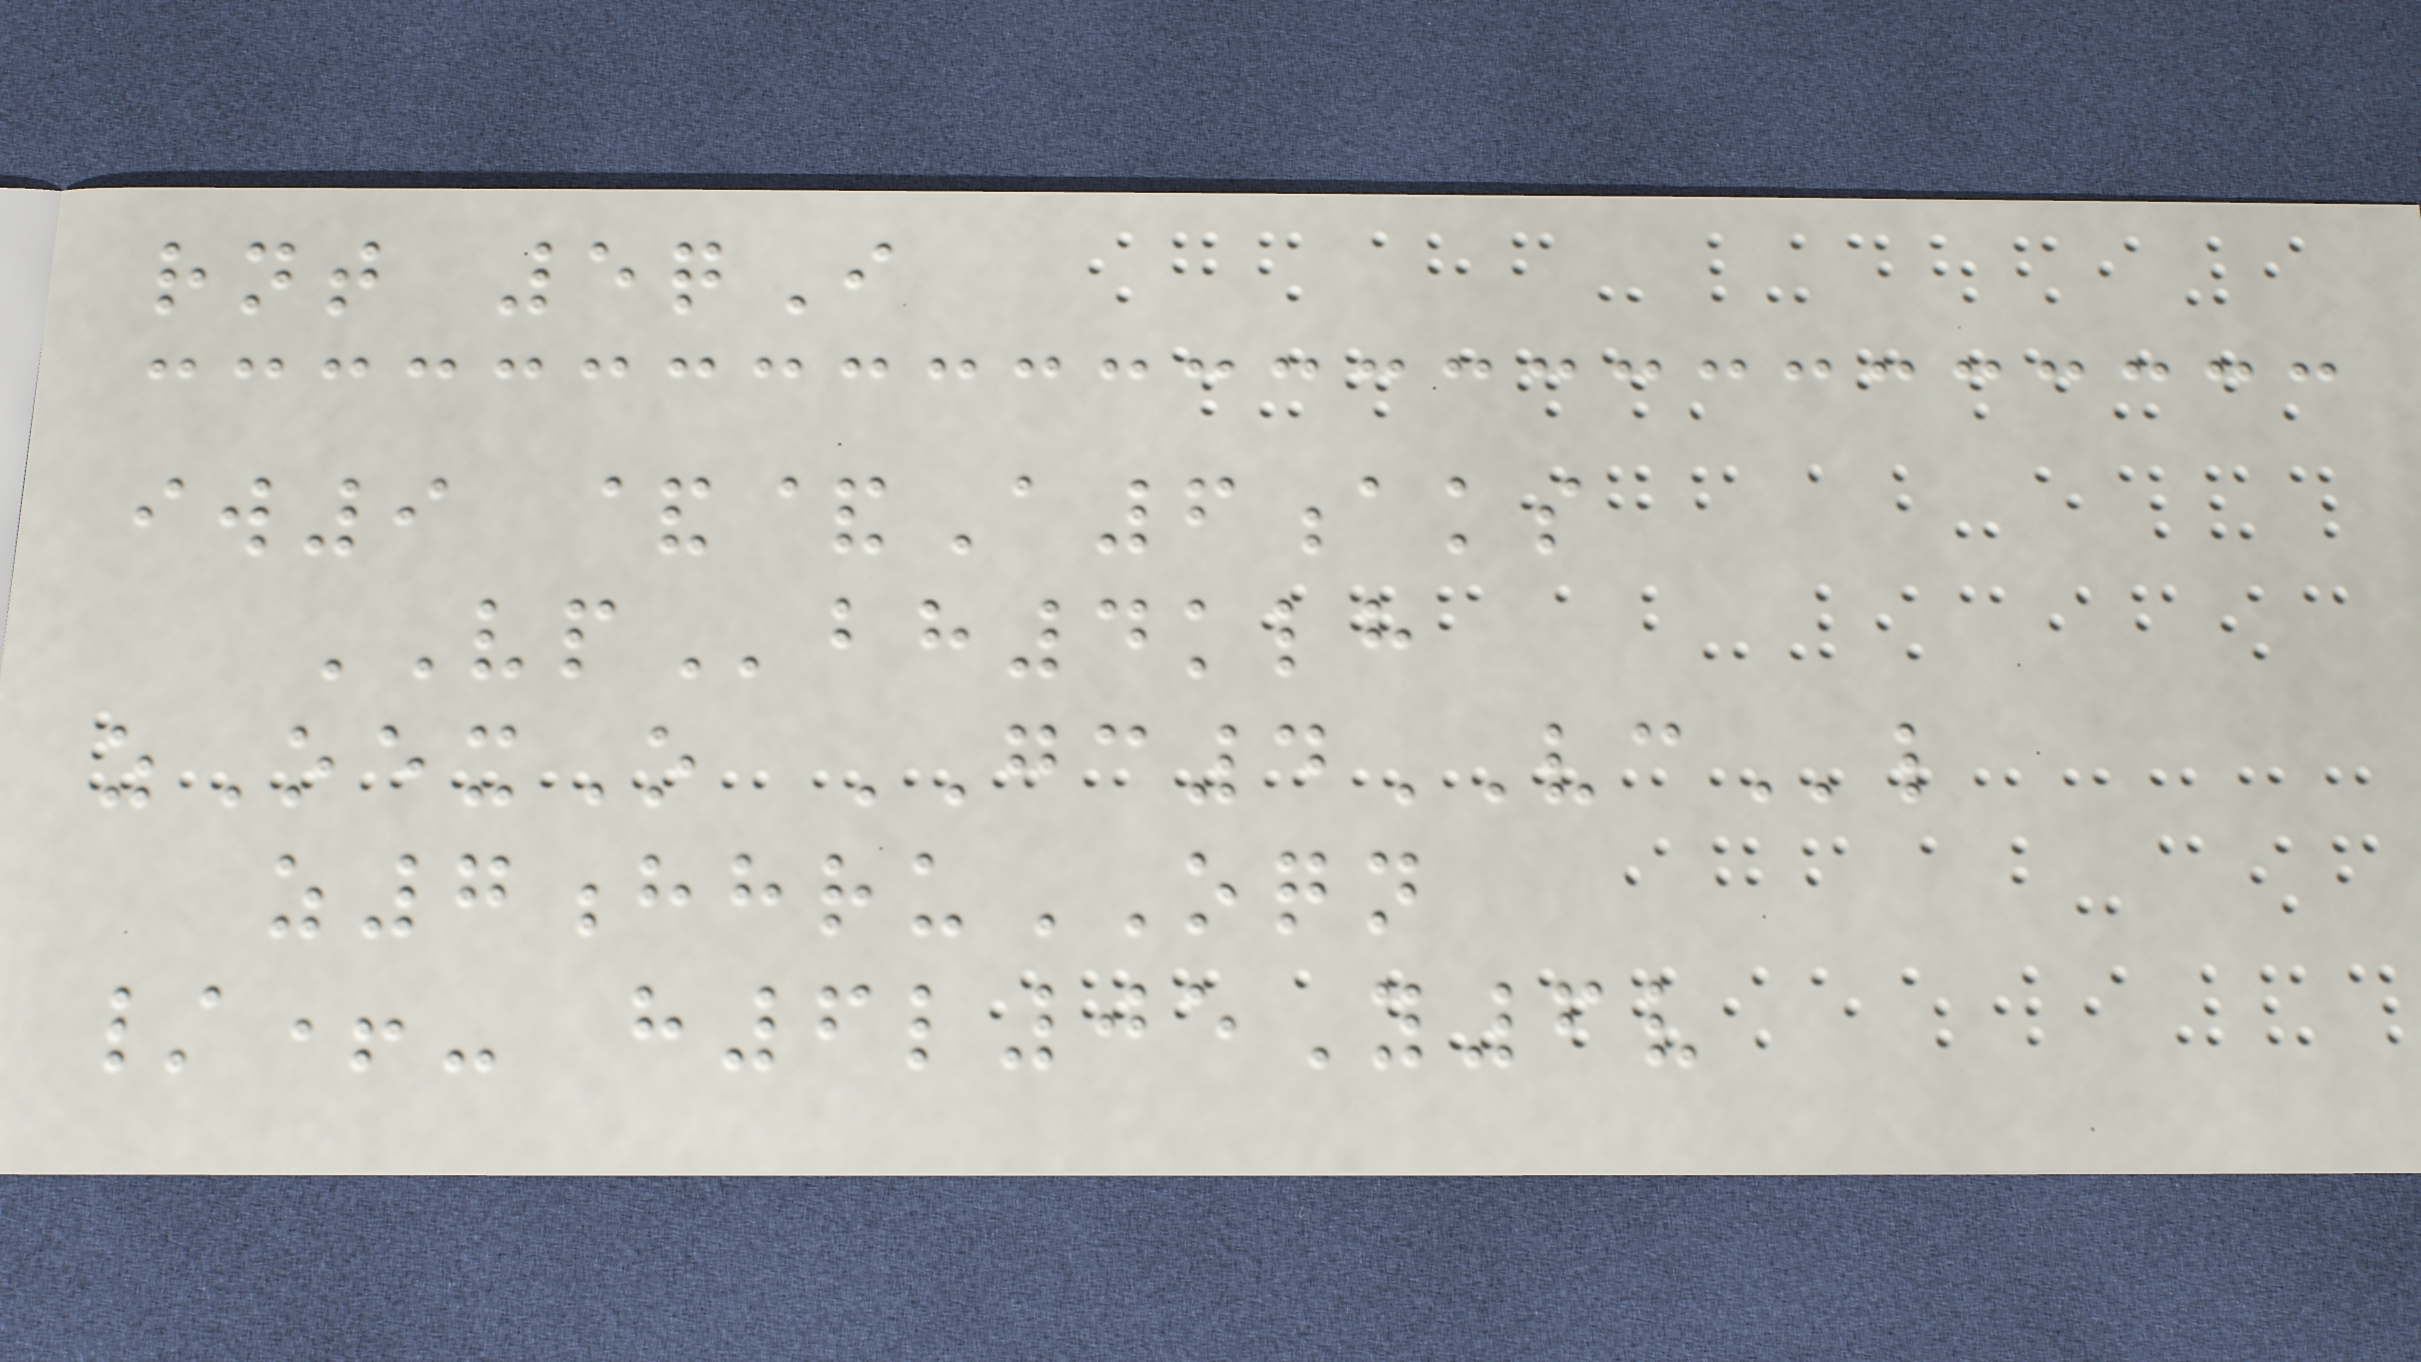rnt 5qI
iw9 &&A6aks
VPbh4klh
zOexO GC4VCl
z7hhruOQN
/+- h6l05Y6v
